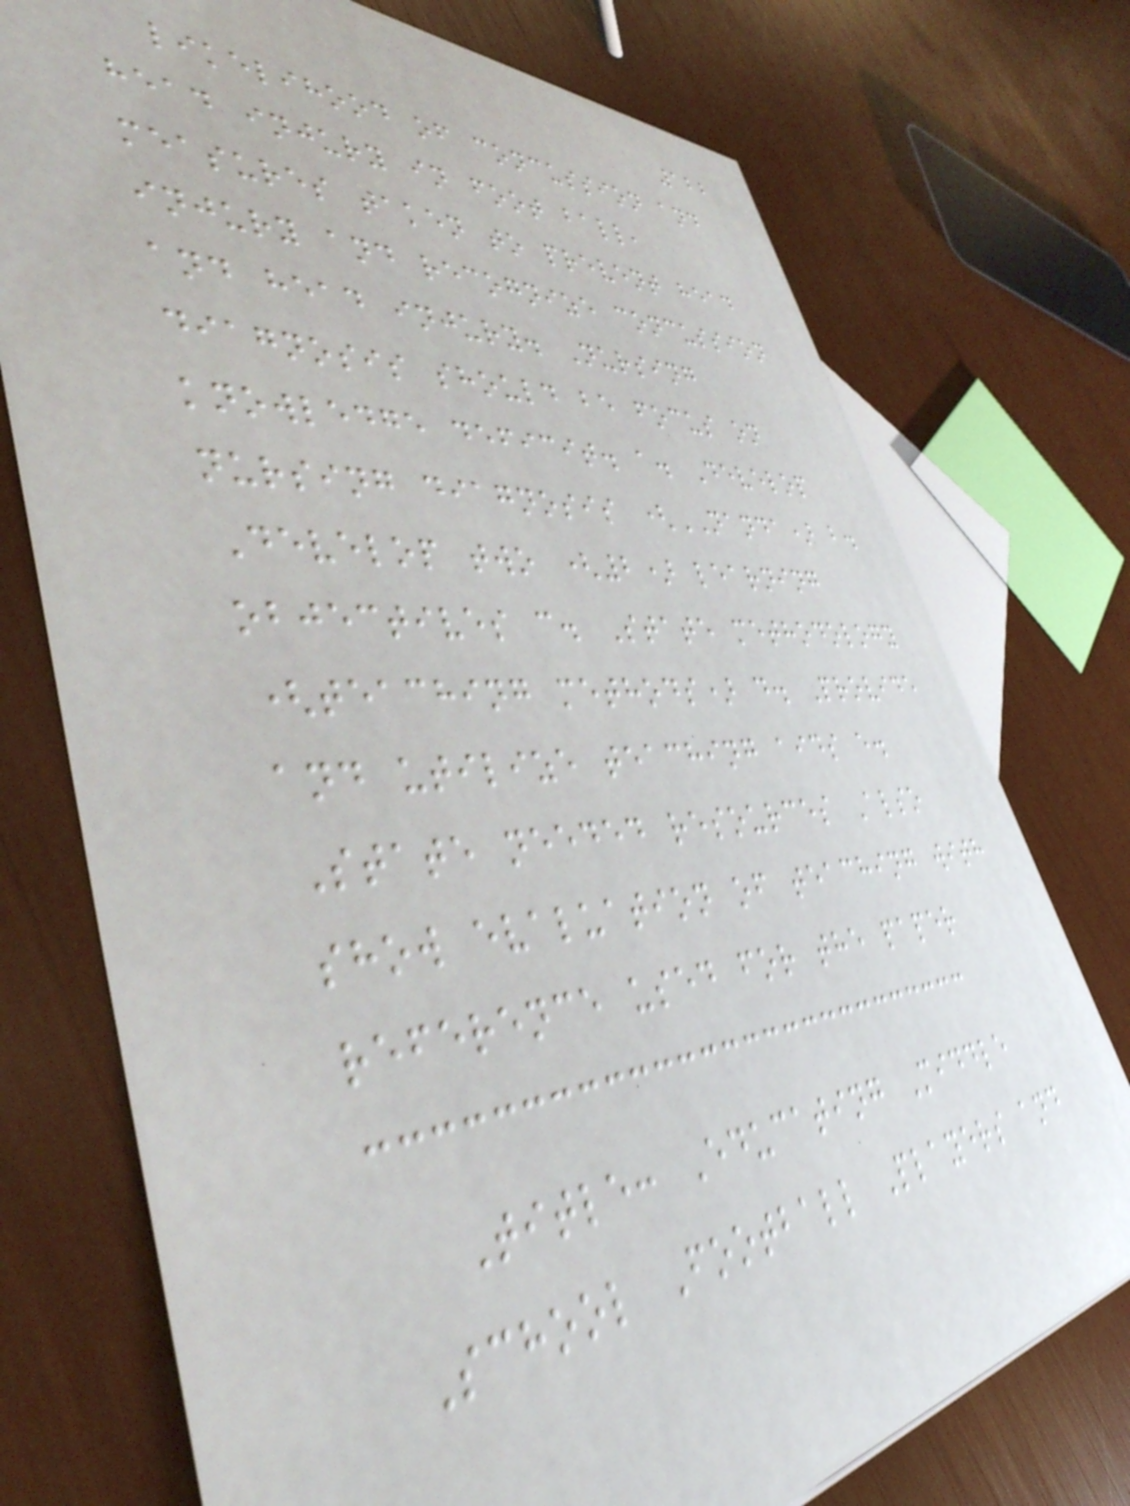122
likelihood of concussion and
head injury in foot ball,
measures taken to prevent head
injury and recognize concussion
and head injury. Nursing
diagnosis should be focus on
knowledge deficit. a. Develop
nursing diagnosis (NANDA) b.
Develop two (2) learning
objectives c. State methodology
(teaching methods) d. Provide
and utilize teaching aids e.
State needed resources Also
show evaluation of teaching with
reference used for the paper
Title: Educating Middle
School Football Players and
